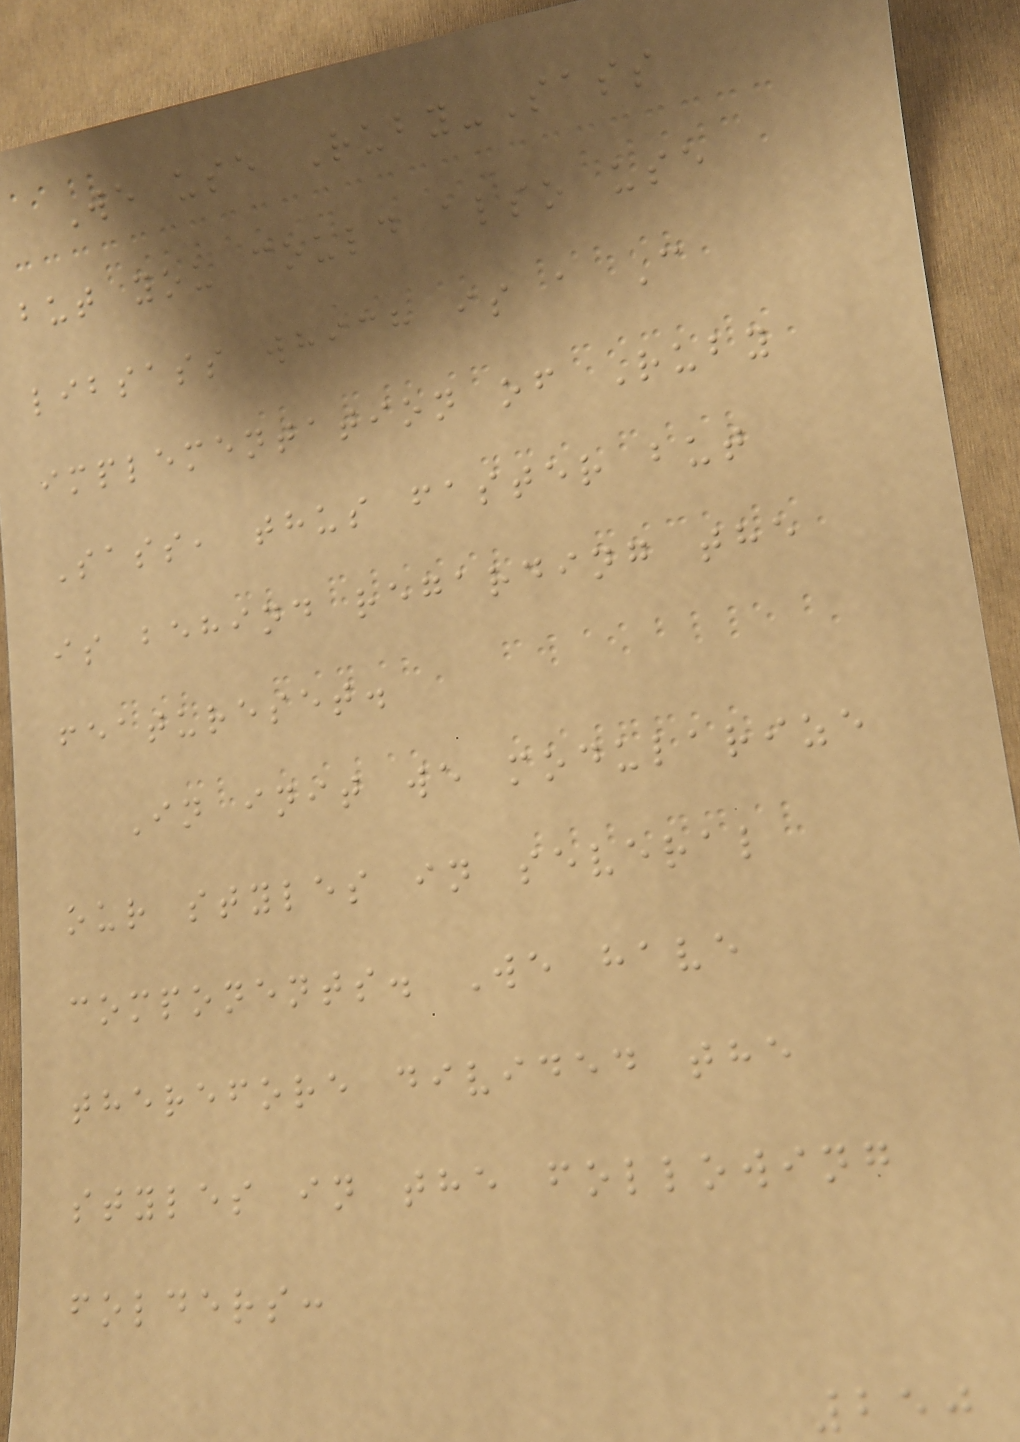We use Ruby-Sass
but you could also use
libsass which is a C
implementation of Ruby
Sass, thus faster but
is behind regarding the
featureset.
In init we modularize
our styles in several
components. We have
therefore divided the
styles in the following
folders:
250
